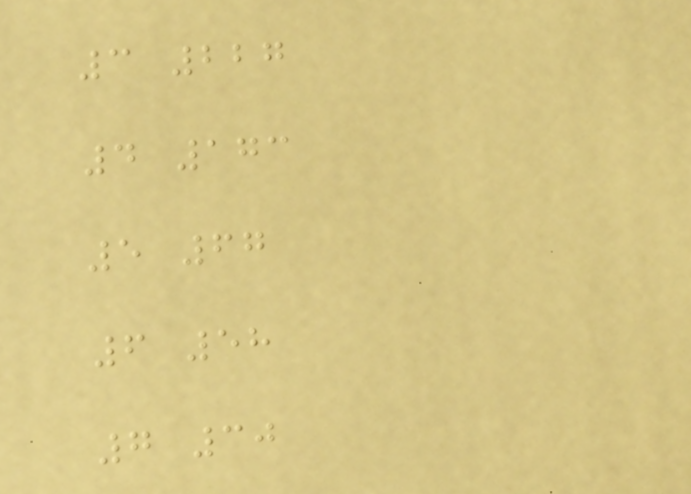3 227
4 173
5 67
6 58
7 30
